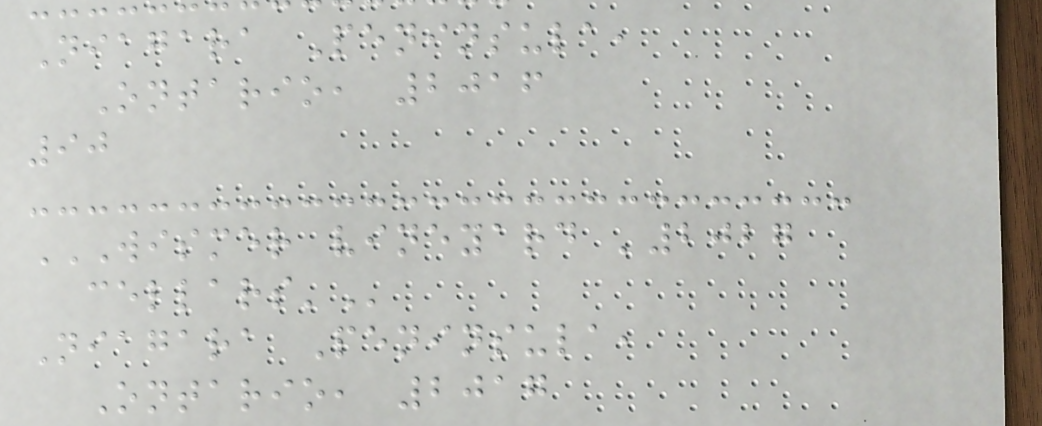Niagara Peninsula,
Ontario, 2016
90
WISMER VINEYARD '2027
CELLARS'
Niagara Peninsula,
Ontario, 2017
